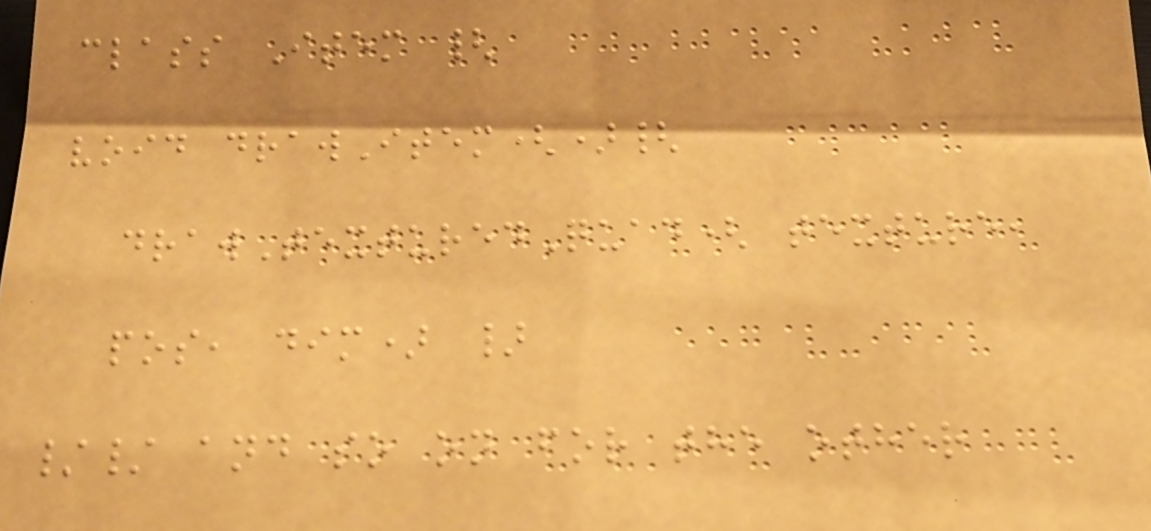class Item {
void drawItem(){
drawTexturedQuad( texture,
pos, dim) }
// and so on for the other
